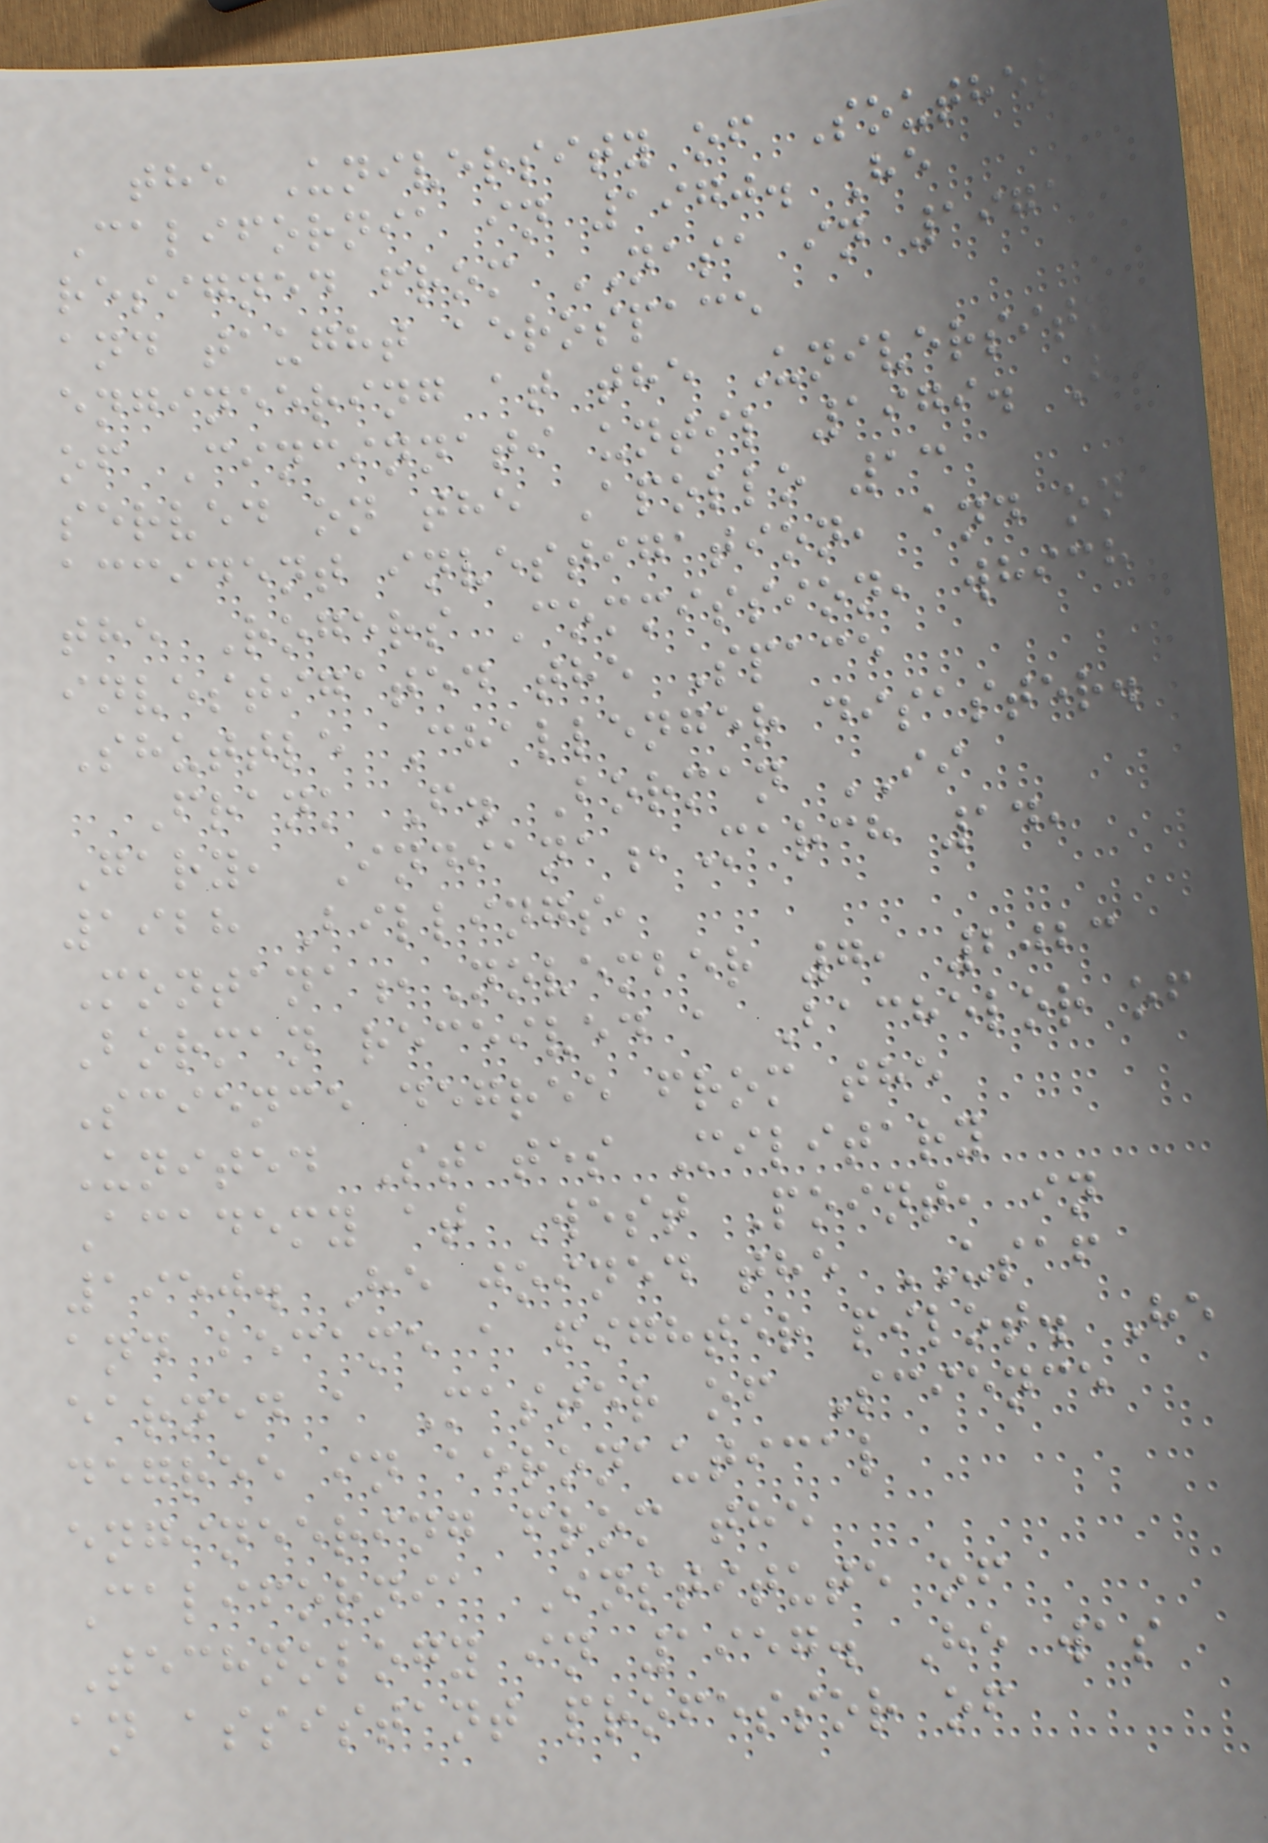the University of Southern
California in 1970. He
resigned from NASA in 1971,
and taught aerospace
engineering at the University
of Cincinnati until 1979. He
served on the Apollo 13
accident investigation, and on
the Rogers Commission, which
investigated the Space
Shuttle Challenger disaster.
Frank F. Borman II
Gary, Indiana,March 14,
1928 Billings,
Montana,November 7, 2023
Borman received a Bachelor of
Science degree from the
United States Military
Academy at West Point, in
1950. He joined the USAF
and became a fighter pilot. He
earned a Master of Science
degree in aeronautical
engineering from the
California Institute of
Technology in 1957. He was
an assistant professor of
